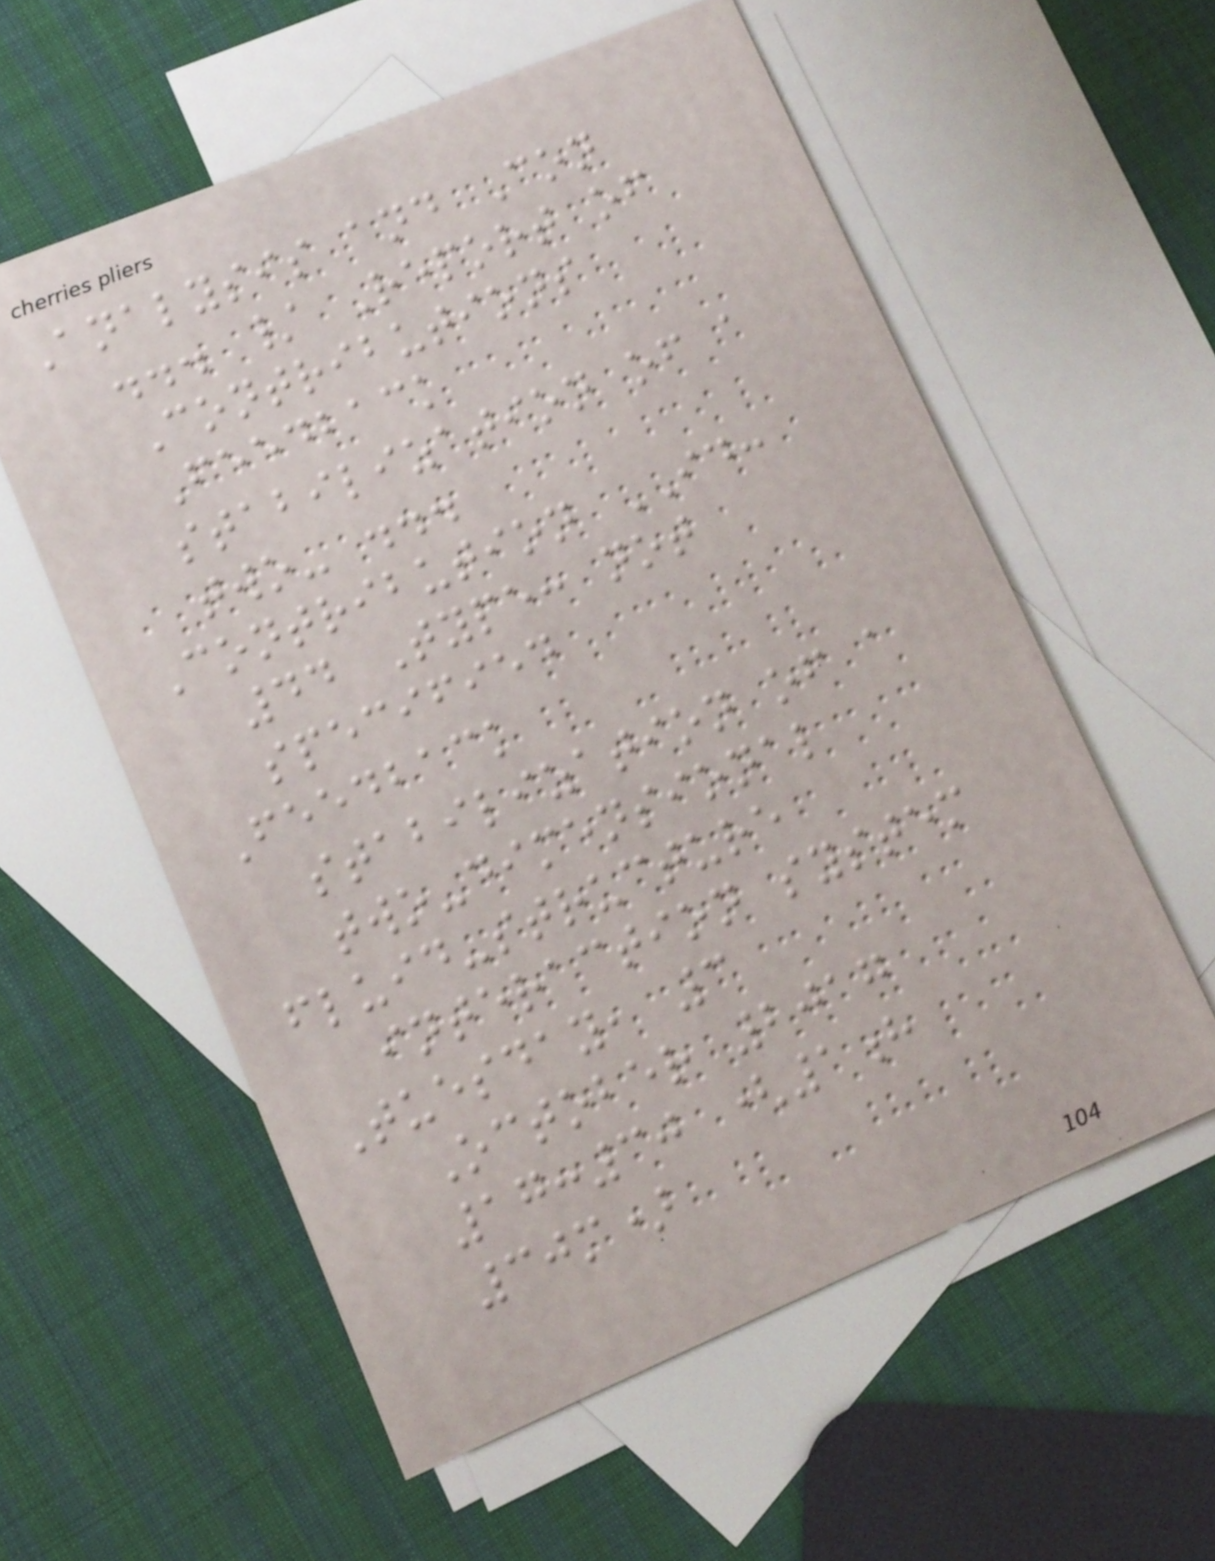Analysis and Con
... / Report of
Contributions
Feedback
stabilization of a
two- ...
Contribution ID:
44 Type: not
specified
Feedback
stabilization of a
two-dimensional
fluid-structure
interaction system
Tuesday, 3
October 2017
17:30 (1h
30m)
